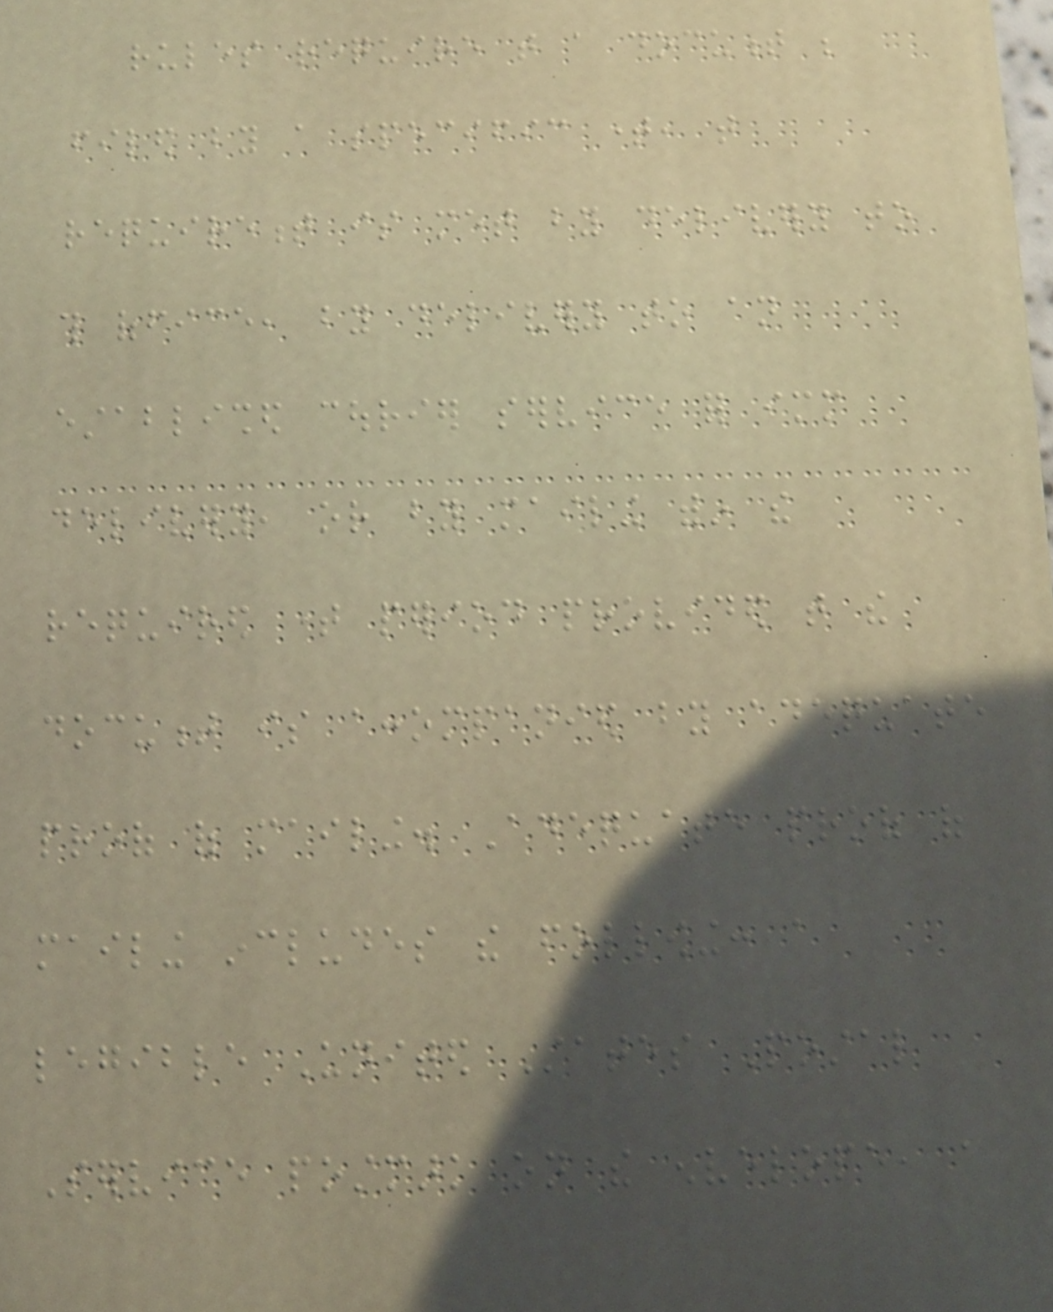rules require that a document be
filed by a specific time, that
requirement is met by delivery to
this office, by delivery to an
established courier service for immediate
delivery, or by mailing within the
required time period provided that the
document is accompanied by adequate
proof of mailing. Adequate proof of
mailing includes the following: a
legible United States Postal
Service postmark on the envelope, a
